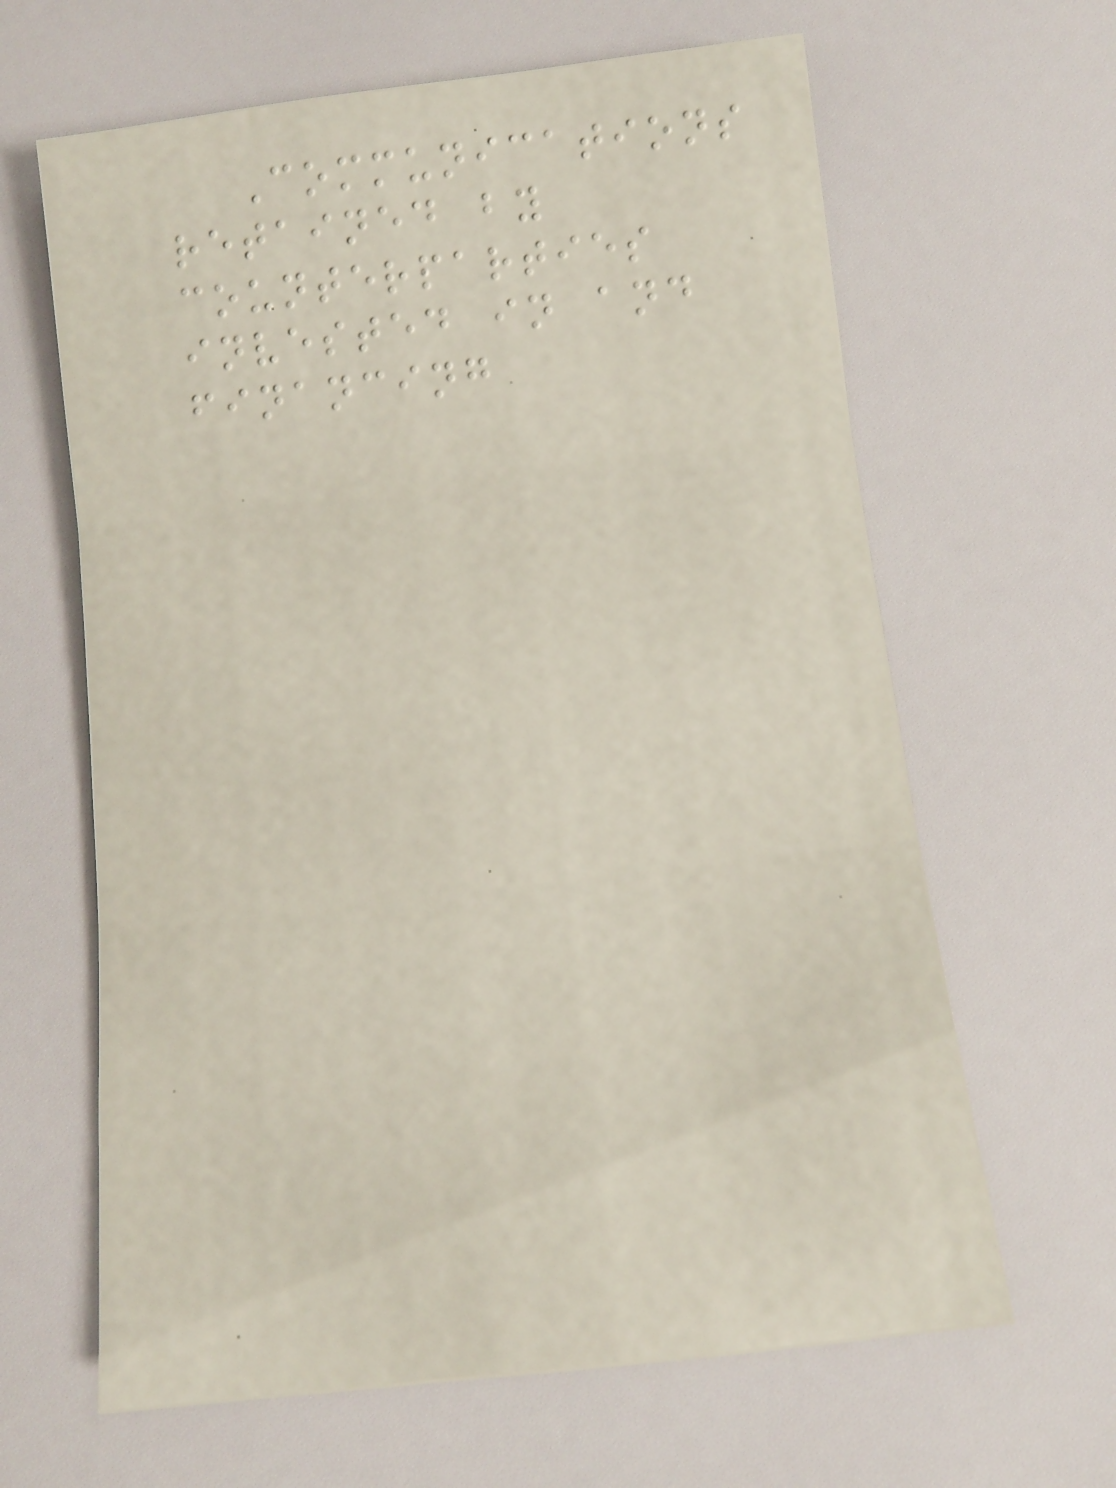Communications
retained by
counterparties
invested in and
financing
